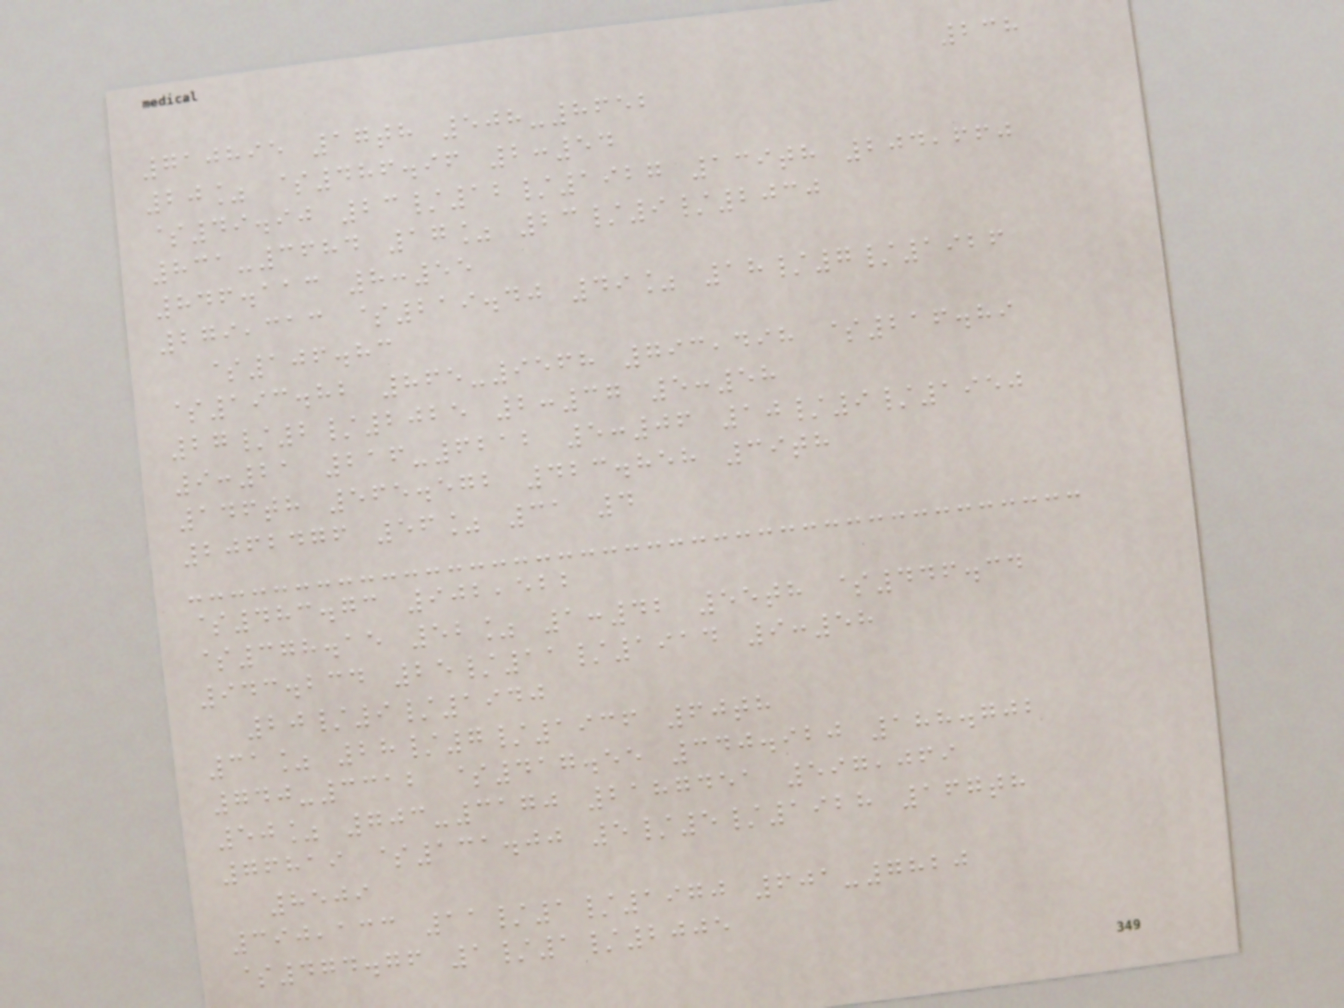238
710895 17th 508-8652
20% $486.96 2:54
$49.90 23/12/1927 139th 204,660
831-3684 17% 23/9/2030
846.113 8:55
279,313 $219.40 49% 18/7/1926
$106.83
$193.82 865-9568 793,498 $216.89
27/2/2025 2:37 5:58
9:21 216-6212 5:06 10/9/1950
146th 565.572 423.858 39th
2062476 56% 31 4
$483.73 902,522
$378.15 52% 1:42 55th $446.34
943.234 25/11/1914 9:58
20/9/1940
31% 28/7/1936 60th
740-3312 $417.55 340.920 188.702
50% 703-3170 2187451 597,069
76819 $131.00 5/5/1928 167th
8509
390,133 11/1/1970 601-7820
$474.76 1/1/2005
